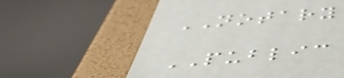NOTARY
PUBLIC
